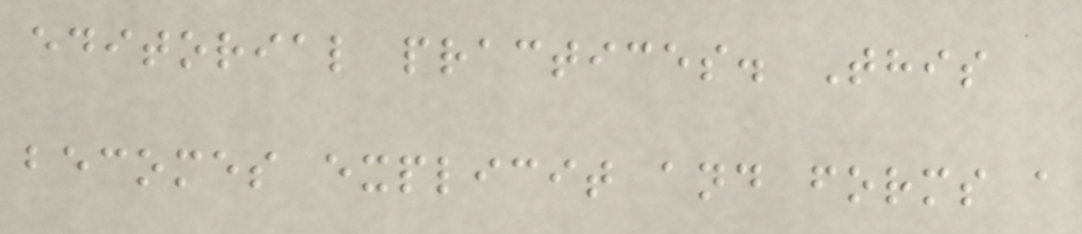editorial practices. This
becomes explicit and forms a
